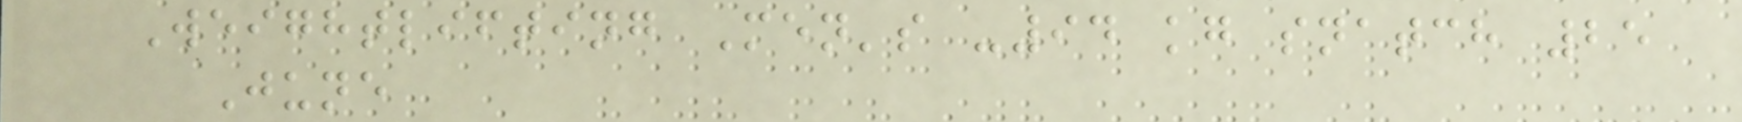Weightlifting Men's -94 kg snatch 25
June
